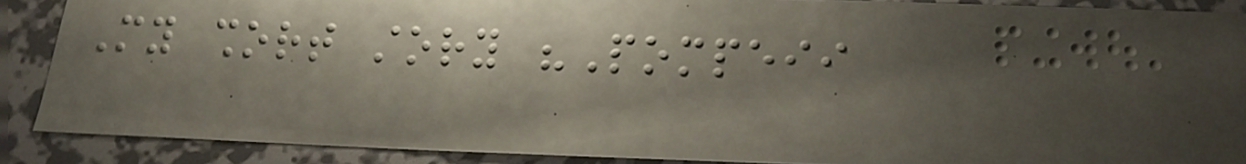My short story "Pompeii
